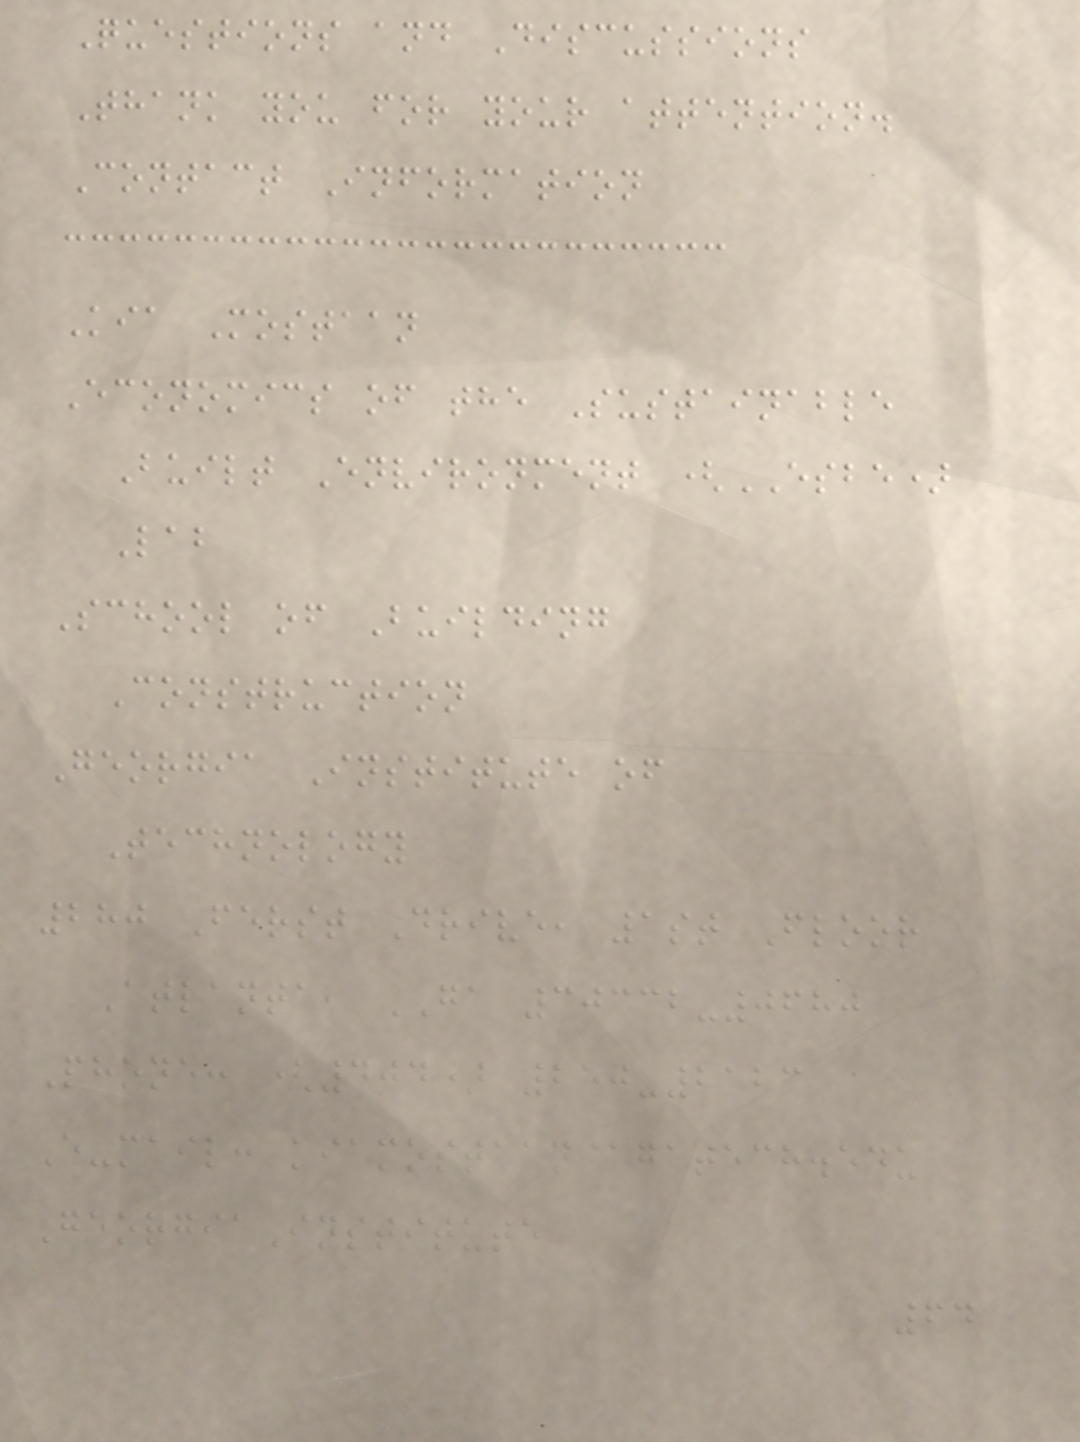Questions and Discussions
Thank you for your attention.
Contact Information
Kia Mostaan
Economics of the Sustainable
Built Environment (ESBE)
Lab
School of Building
Construction
Georgia Institute of
Technology
280 Ferst Drive, 1st Floor
Atlanta, GA 30332-0680
Phone: (404) 250-2123
E-mail: kiamostaan@gatech.edu
GeorgiaInstitute
64
